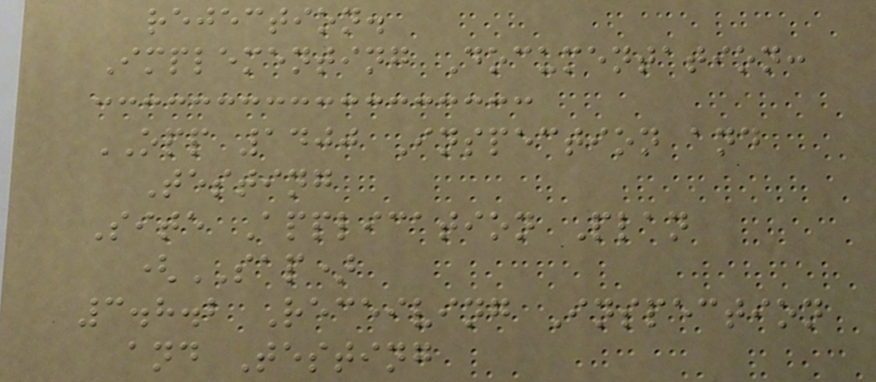rejection.
Implementing Documentation:
OPP 1400 Inspection and
Testing
Site Application Plan
(SAP)
3.8.2 Receiving Inspection
and Testing
